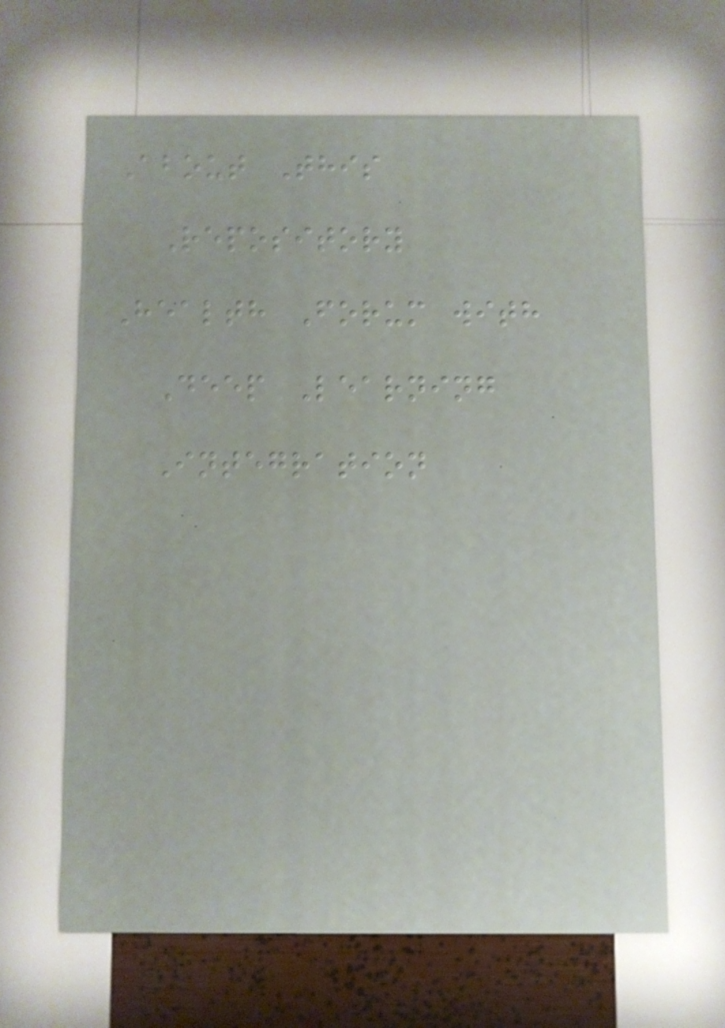About This
Repository
Health Forum with
Deep Learning
Integration
